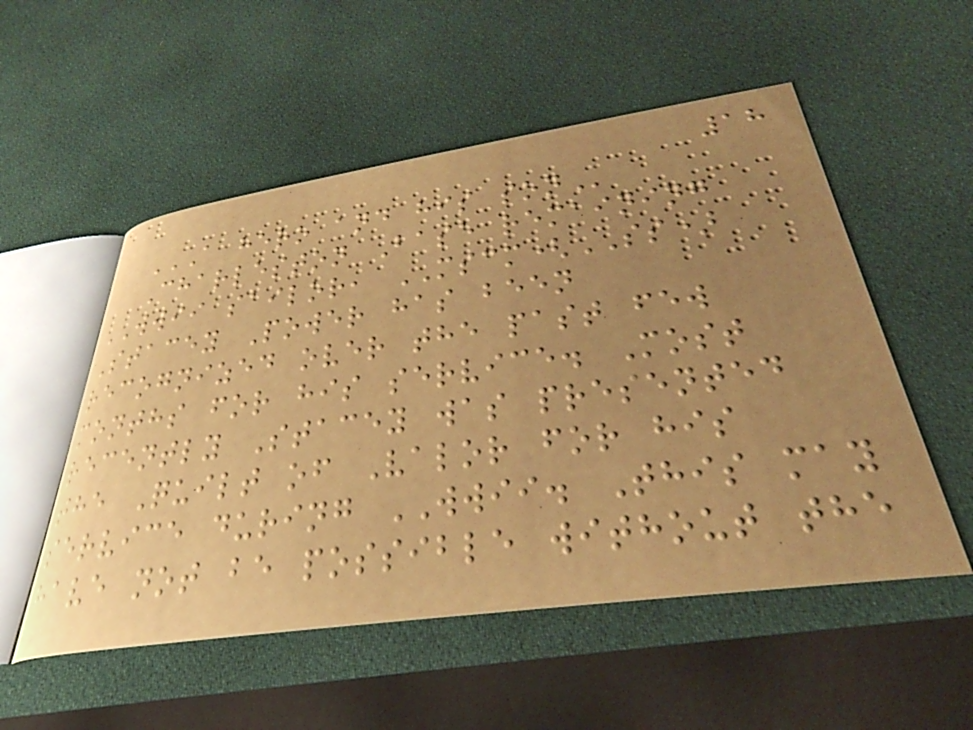18
A HERO AND HIS SON
Charleston Base remaining
WWII sailor, MSCM(SS)
Stacey Power has been
recognized over the past few
months for his service. Most
recently Stacey was presented
the Quilt of Valor for his
service during WWII. This may
have not be possible without the
